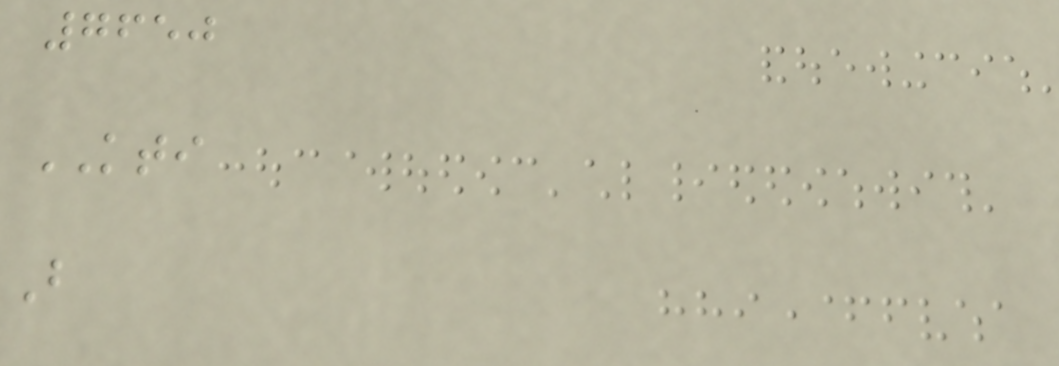7650
KTI
B
